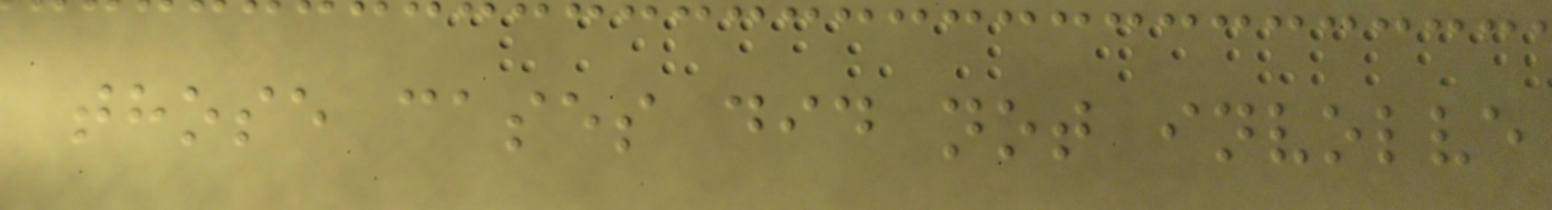those cases did not involve
